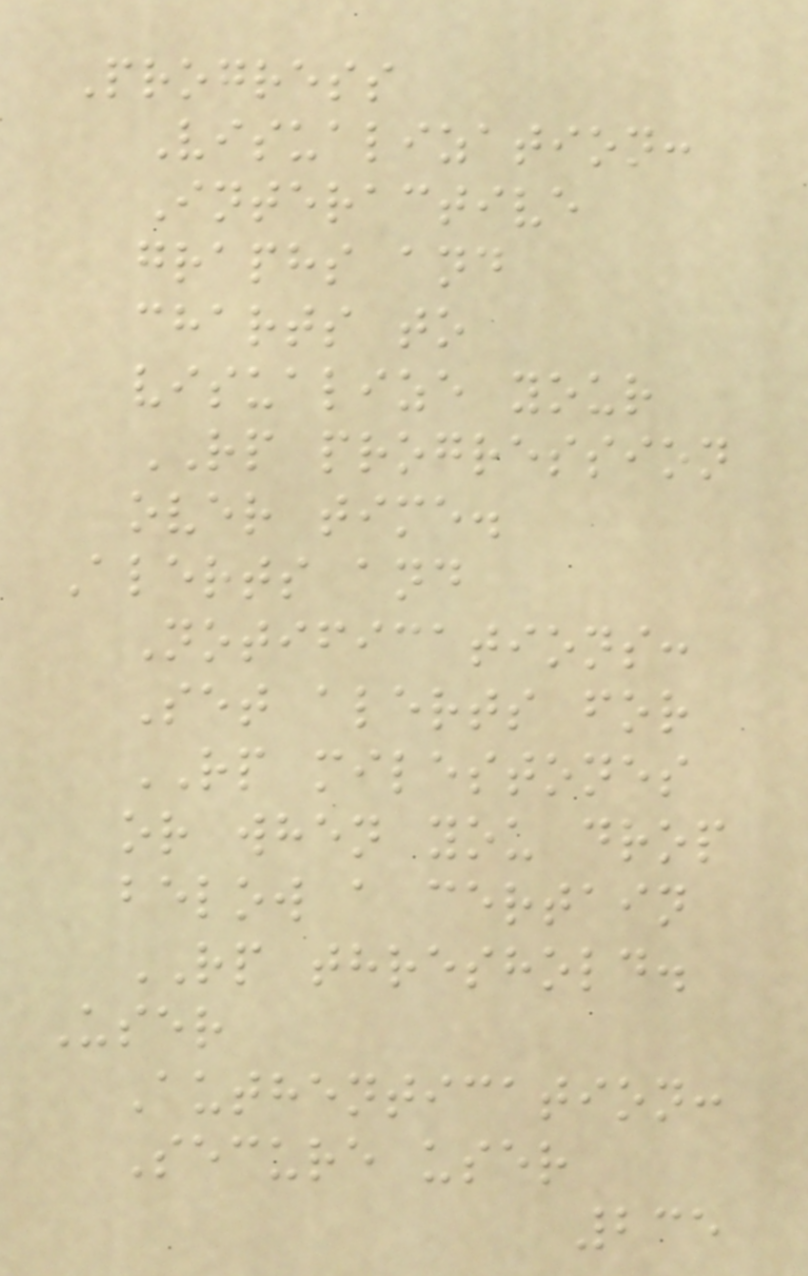Progress
Visualization:
Interactive
graphs and
charts to
visualize your
RP progression
over time.
Alerts and
Notifications:
Set alerts for
RP milestones
or when you drop
below a certain
RP threshold.
User
Authentication:
Secure user
235
